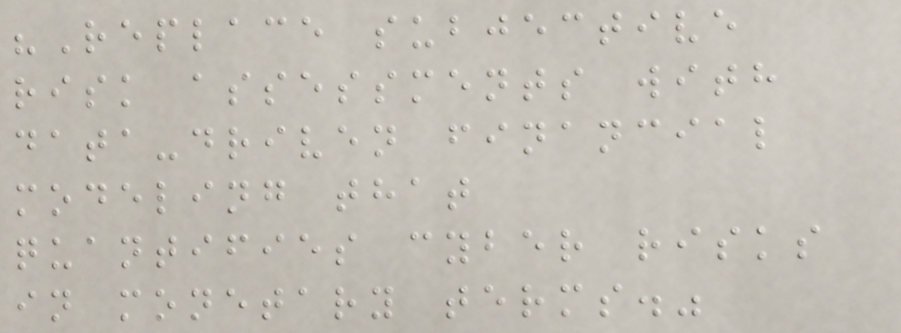"Replace subjective
risk assessments with
data-driven financial
modeling that
quantifies cyber risks
in monetary terms."
